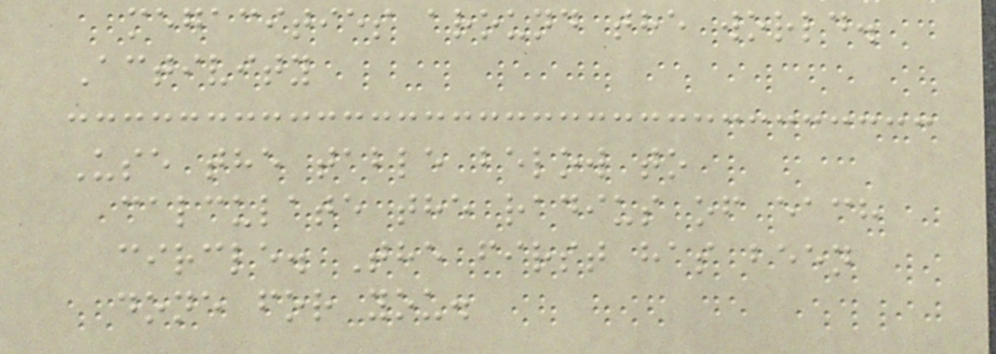megacities around the world.
Activity
Use the table below to
calculate the radius of each
circle. The first has been
done for you.
